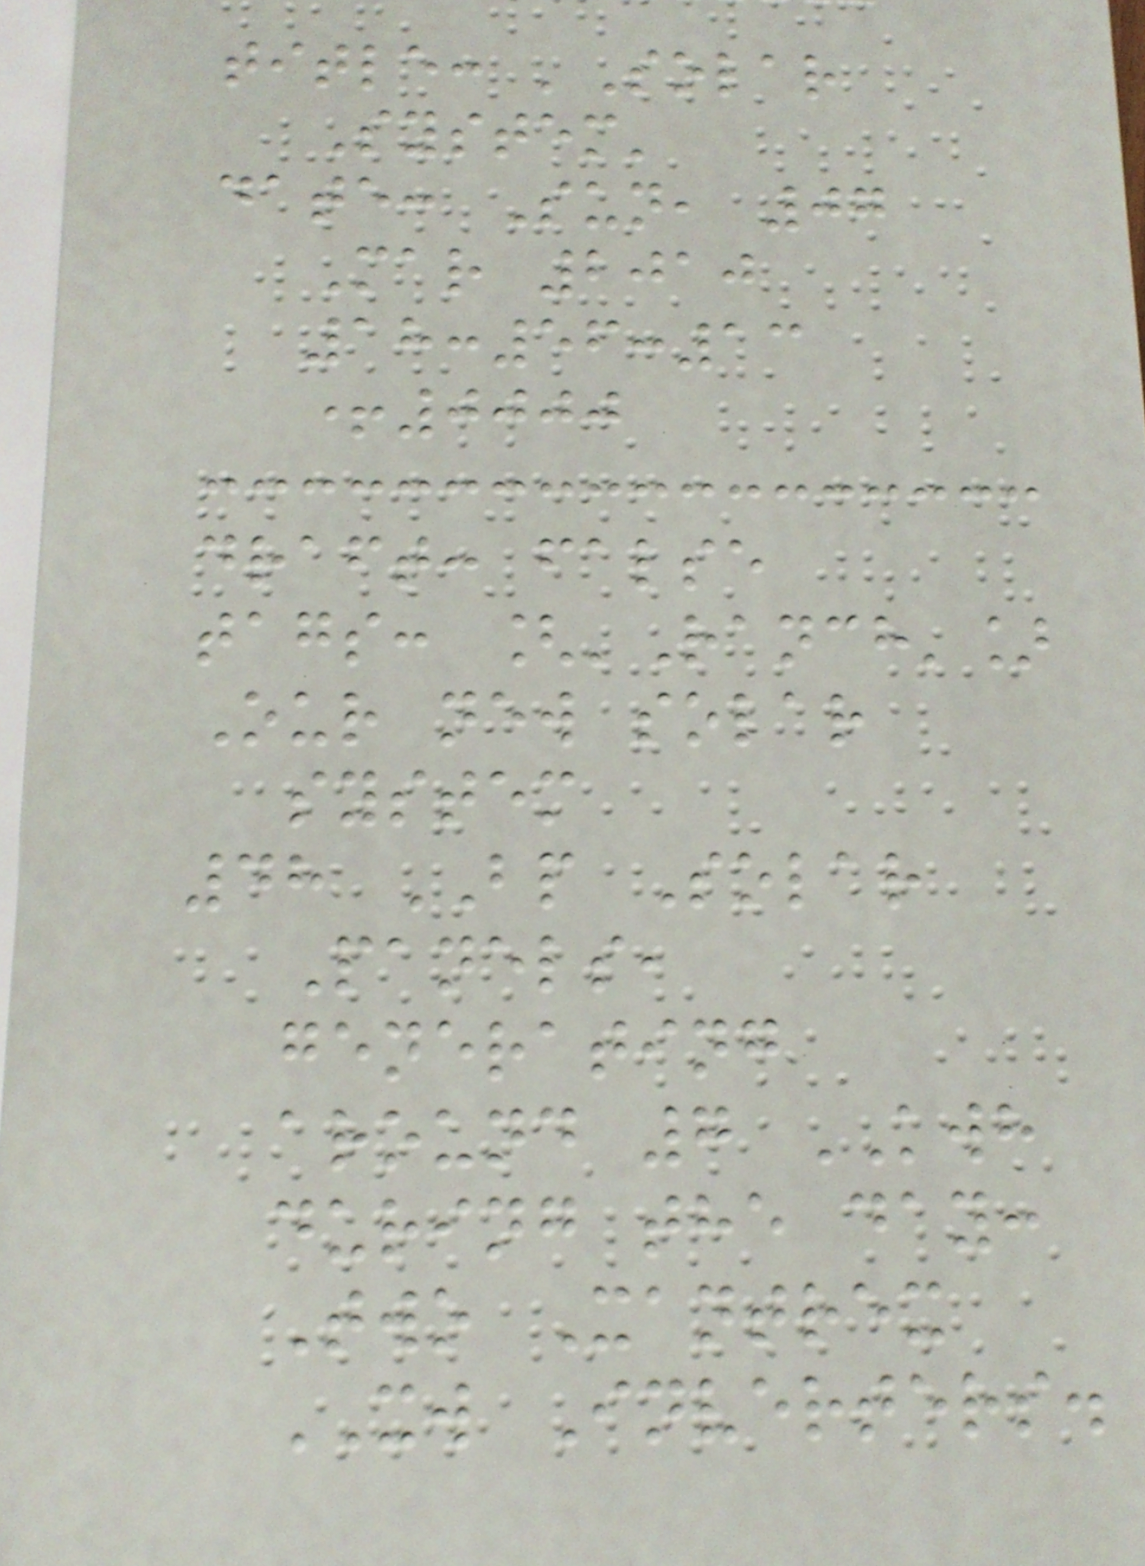title: 'Solar
System'
date: Sun, 07
Mar 2010
18:56:13
+0000
draft: false
tags: ['Ranch']
Our new solar
system
48 BP Solar
Panels,
generating
around 7 KWH
during the day:
Two Xantrex
XW Inverters.
